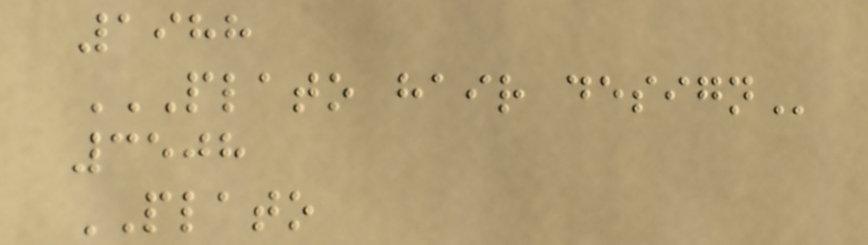1988
PLATO HAIR DESIGN
3508
PLATO
